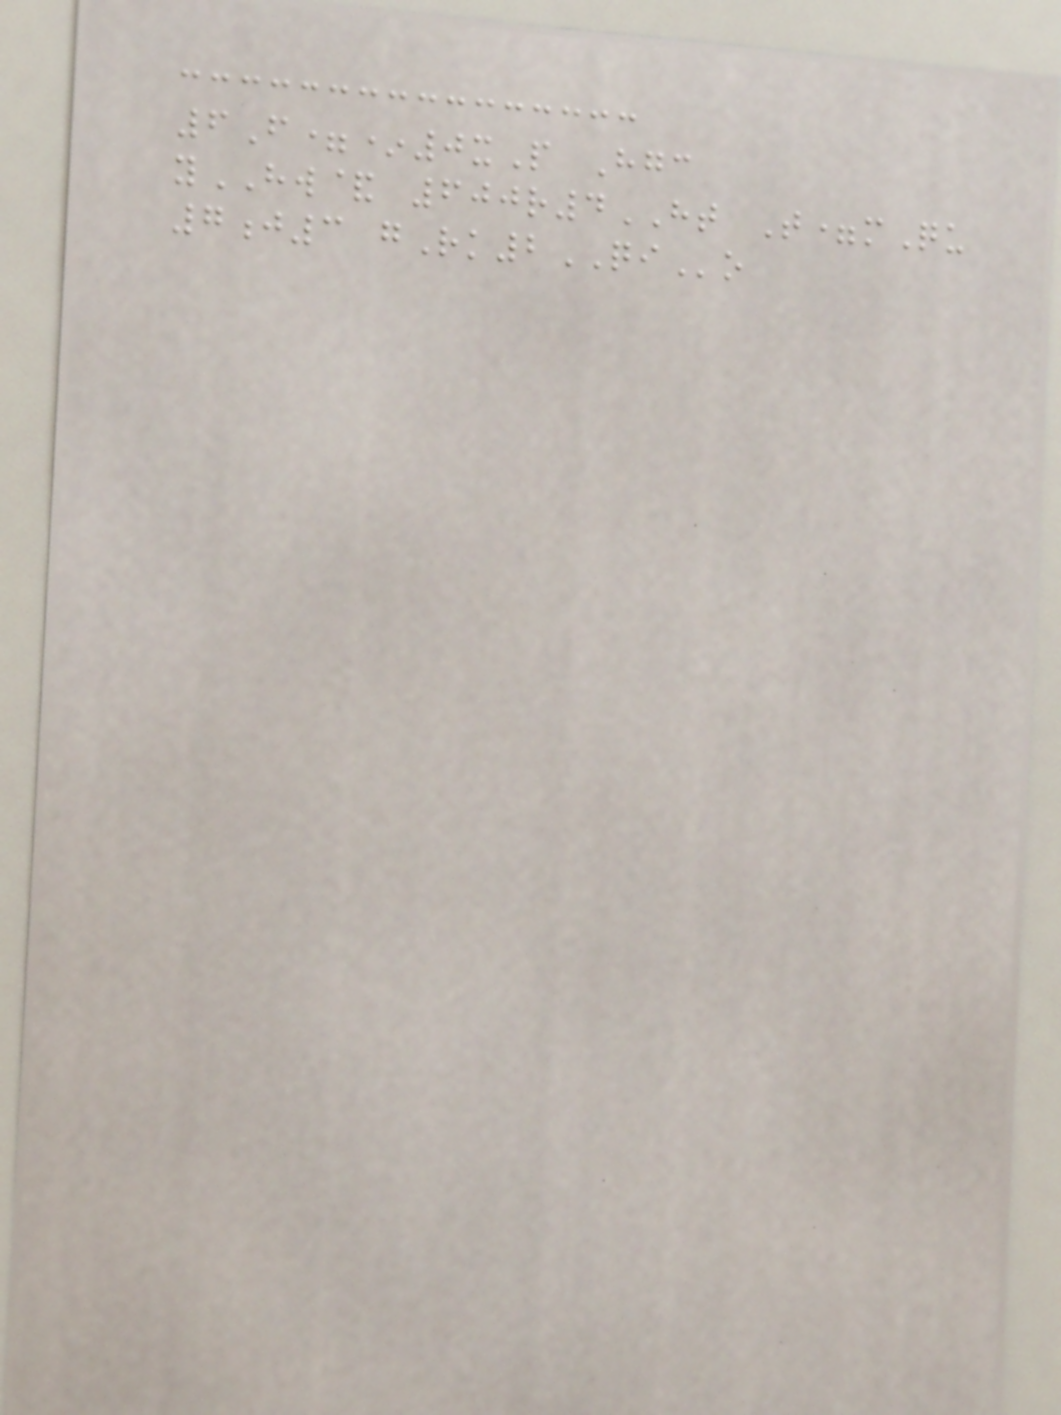6F=*0xP Hgc
yHW& 600r4HT T=mQu
7j3 gRk2QIo
